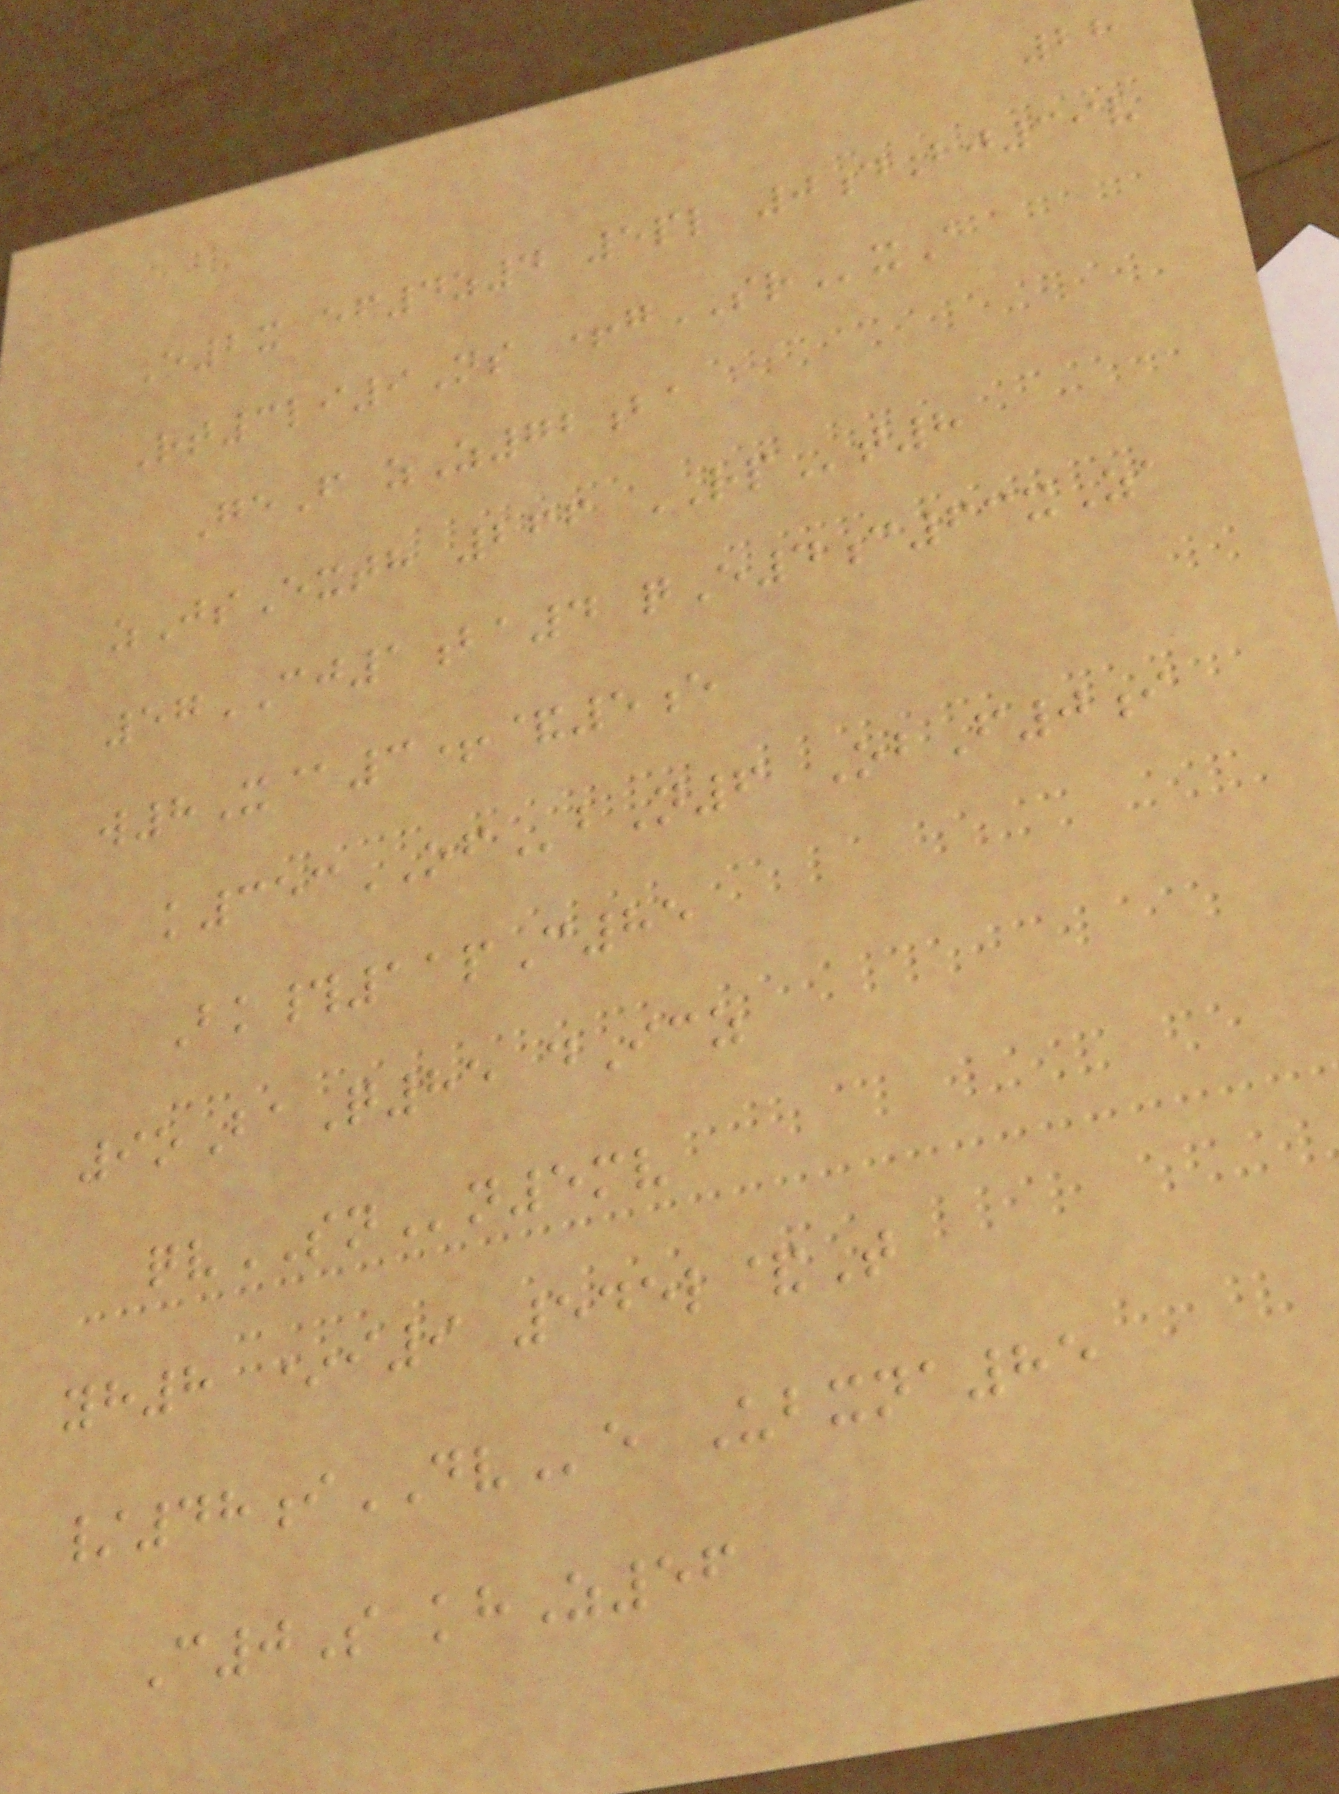28
E2x ef4z4 5pl 0dBj39v
Rt3li9Ns +gSRxA
GeF zZ72ba
zJsExth 266 RPt8
57CJ1ba4 qE4c63xZa
w8X@3+&5e
k353OFbN6 ObF0i
Bk#11pC85
9oBaQ85 dIcz
qvSNn5mv
yh8 *i9 545l&T
/48iDVe Ubxna85
C0S khZ56
